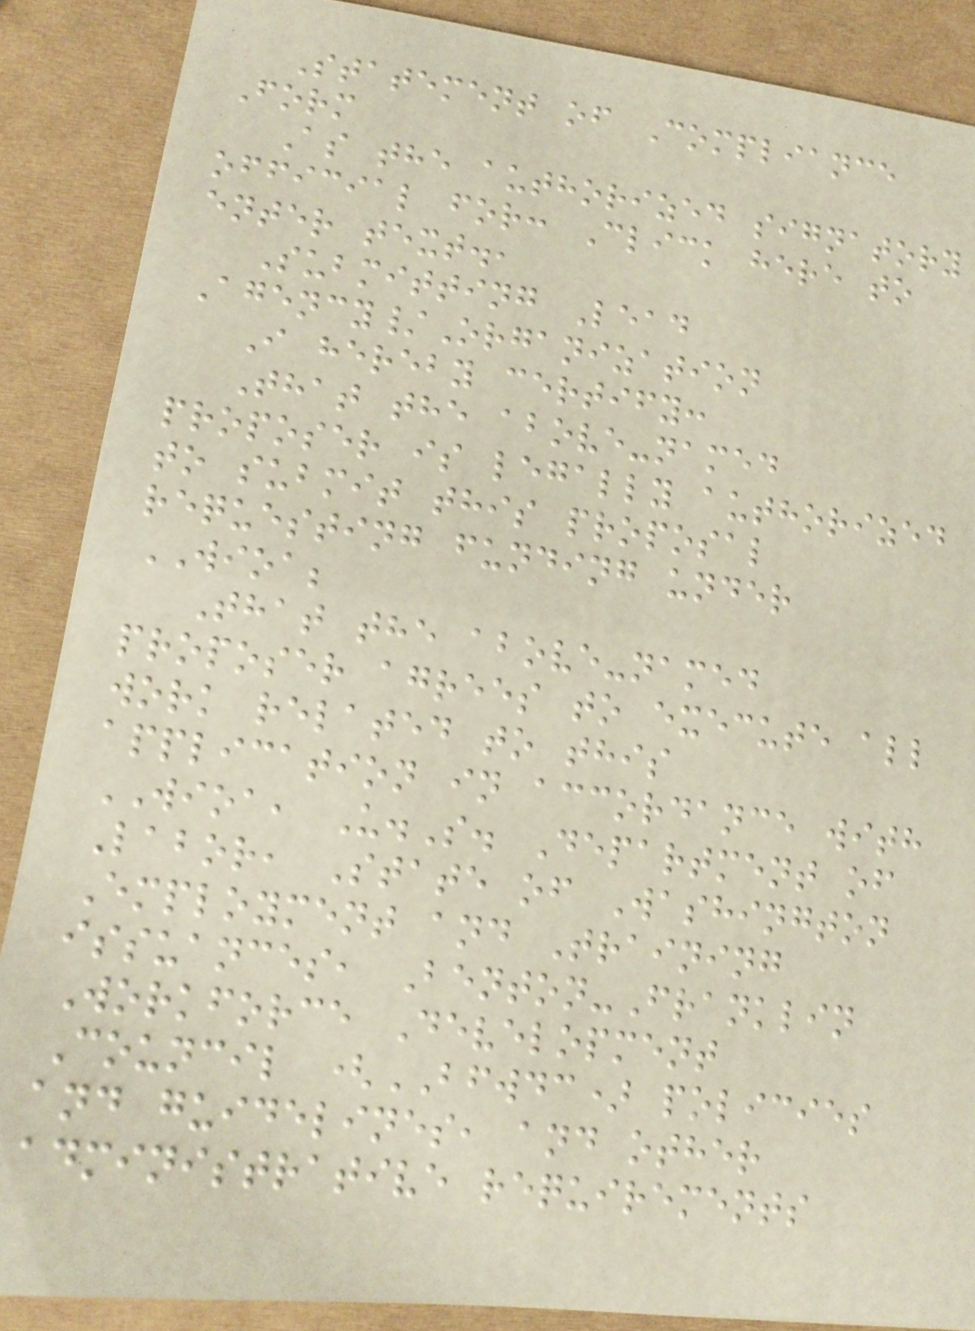Statement of Compliance
Form
As the authorized signatory
official for: Click here to
enter text.,
Submitting Lead
Agency/Organization
I hereby certify:
That the above-named
proposer is legally authorized
to submit this proposal
requesting funding under
WIOA;
That the above-named
proposer agrees to execute all
work related to this
application in accordance with
WIOA, U.S. Department of
Labor, State of Washington
Employment and Training
issuances, Benton-Franklin
Workforce Development
Council (BFWDC) policies
and guidelines, and other
administrative requirements
